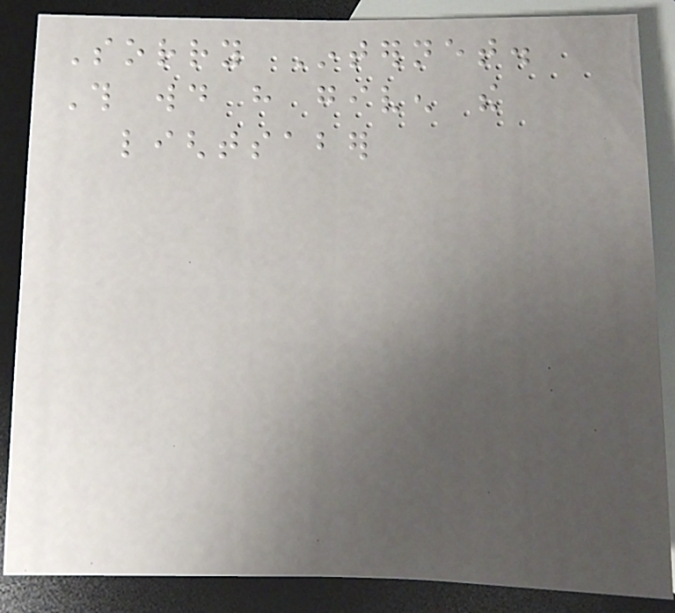Sorry Internet.
This would have given the
lightsaber
